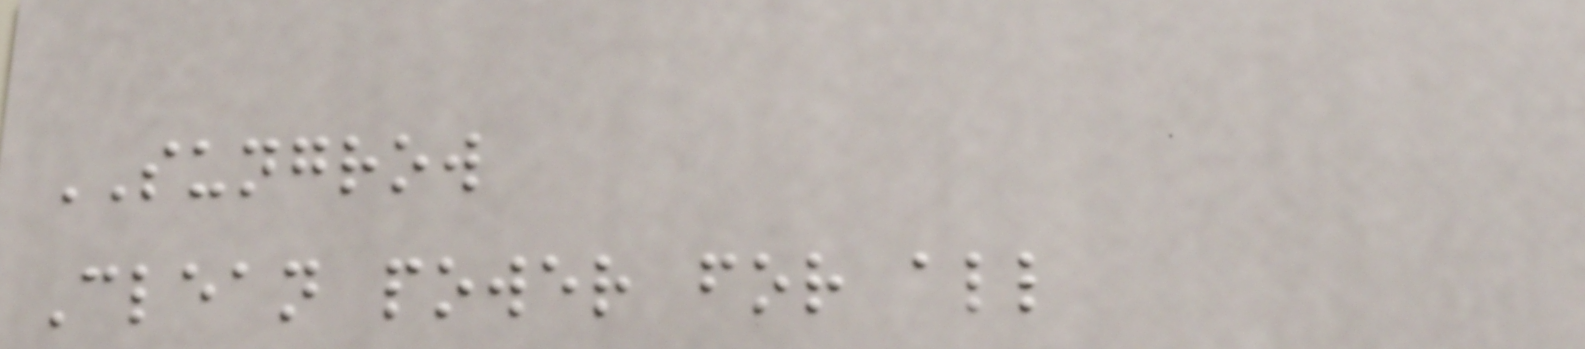SUNGROW
Clean power for all
